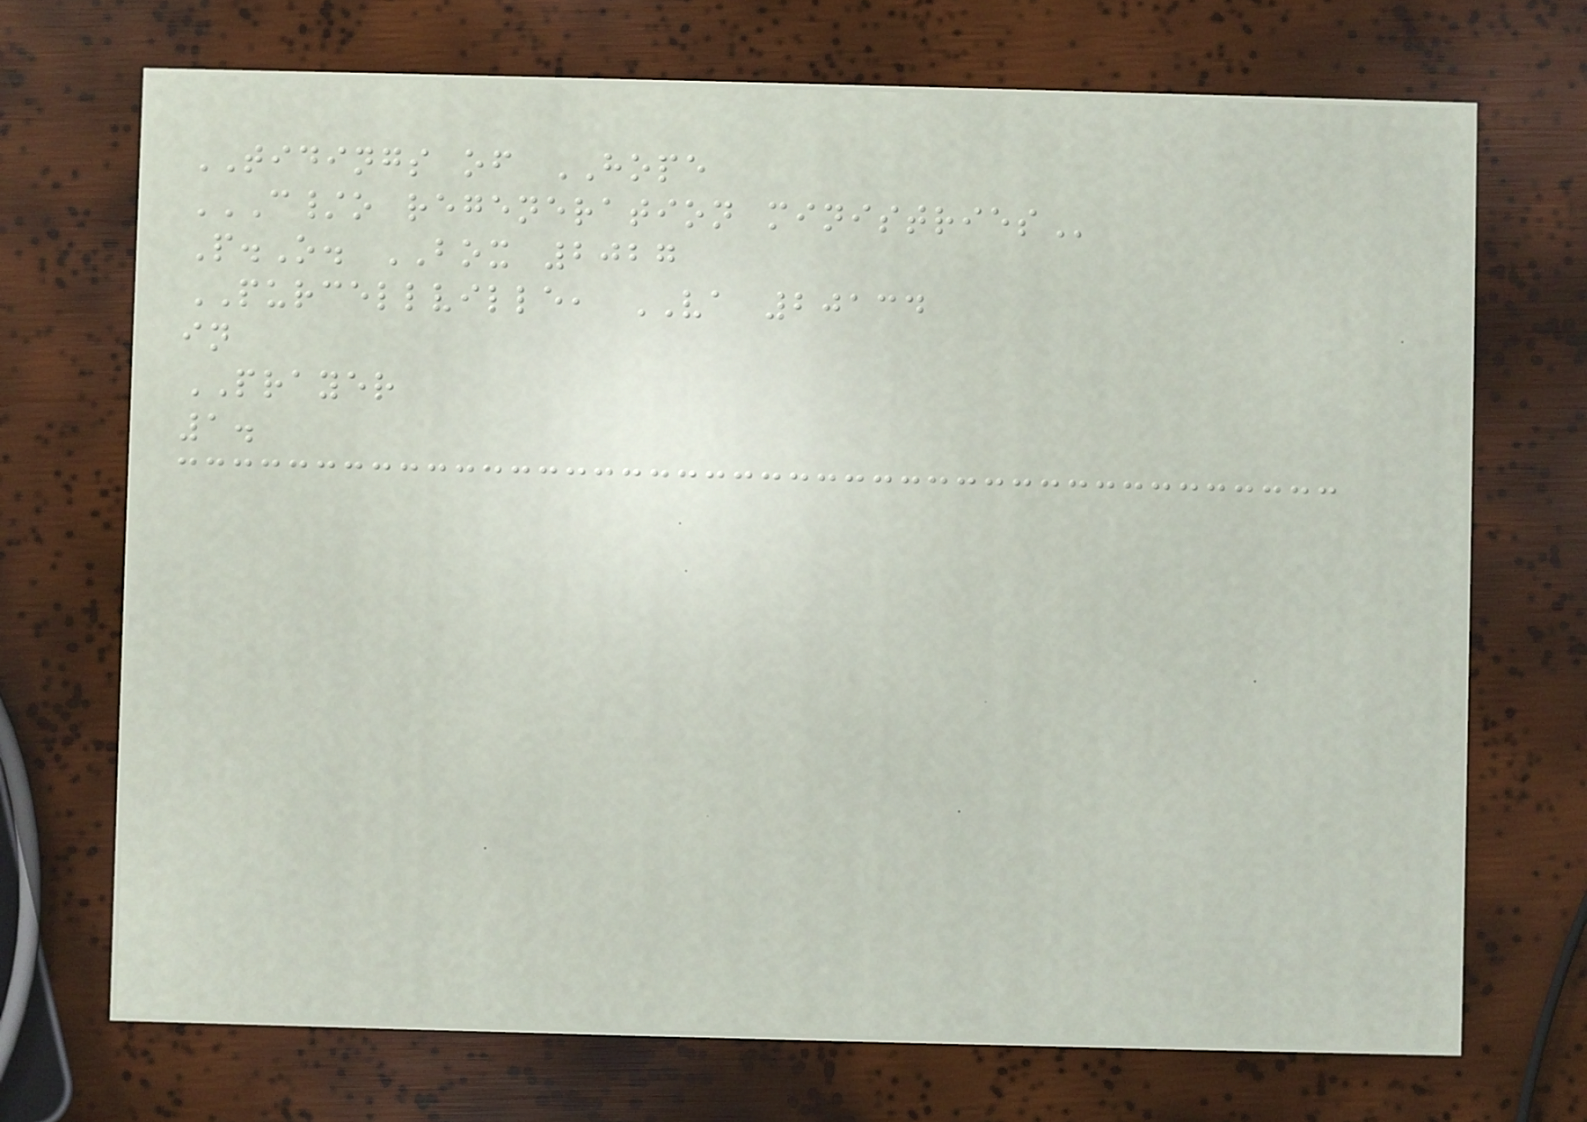TIDINGS of HOPE
C/O REGENERATION MINISTRIES
P.O. BOX 2027
PURCELLVILLE, VA 20134
in
PRAYER
1.
